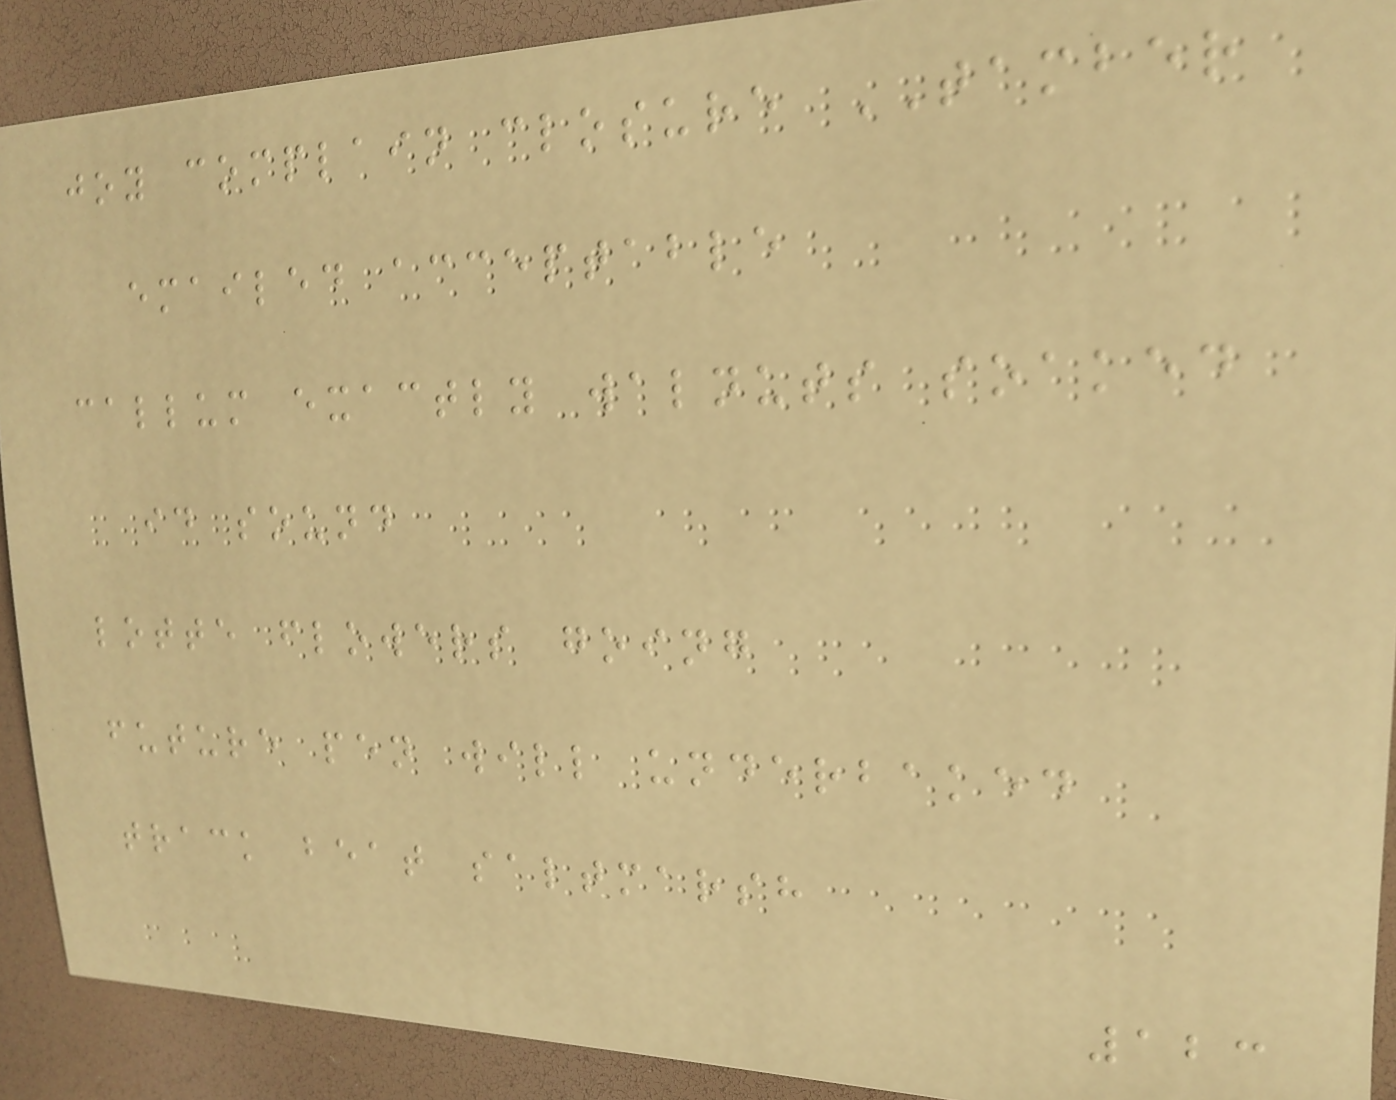joy complain closure TAMBER
emailed acceptable
callum exactly walnuts soaked
id sound
lotte flowers going
future pen will underbaked
track beat saltmarsh
123
